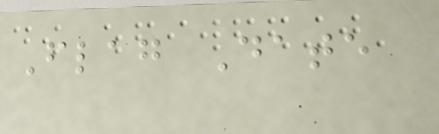Flag Date
